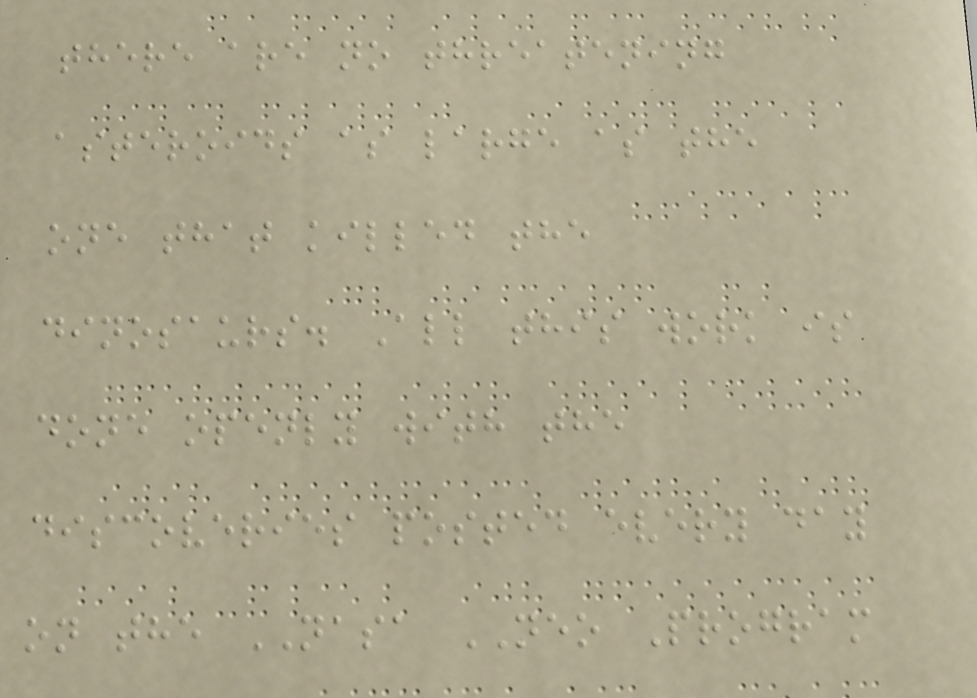there are no threatening
asteroids as large as the
one that killed the
dinosaurs. All this work is
done openly with the
discoveries posted every day
on the NASA NEO Program
